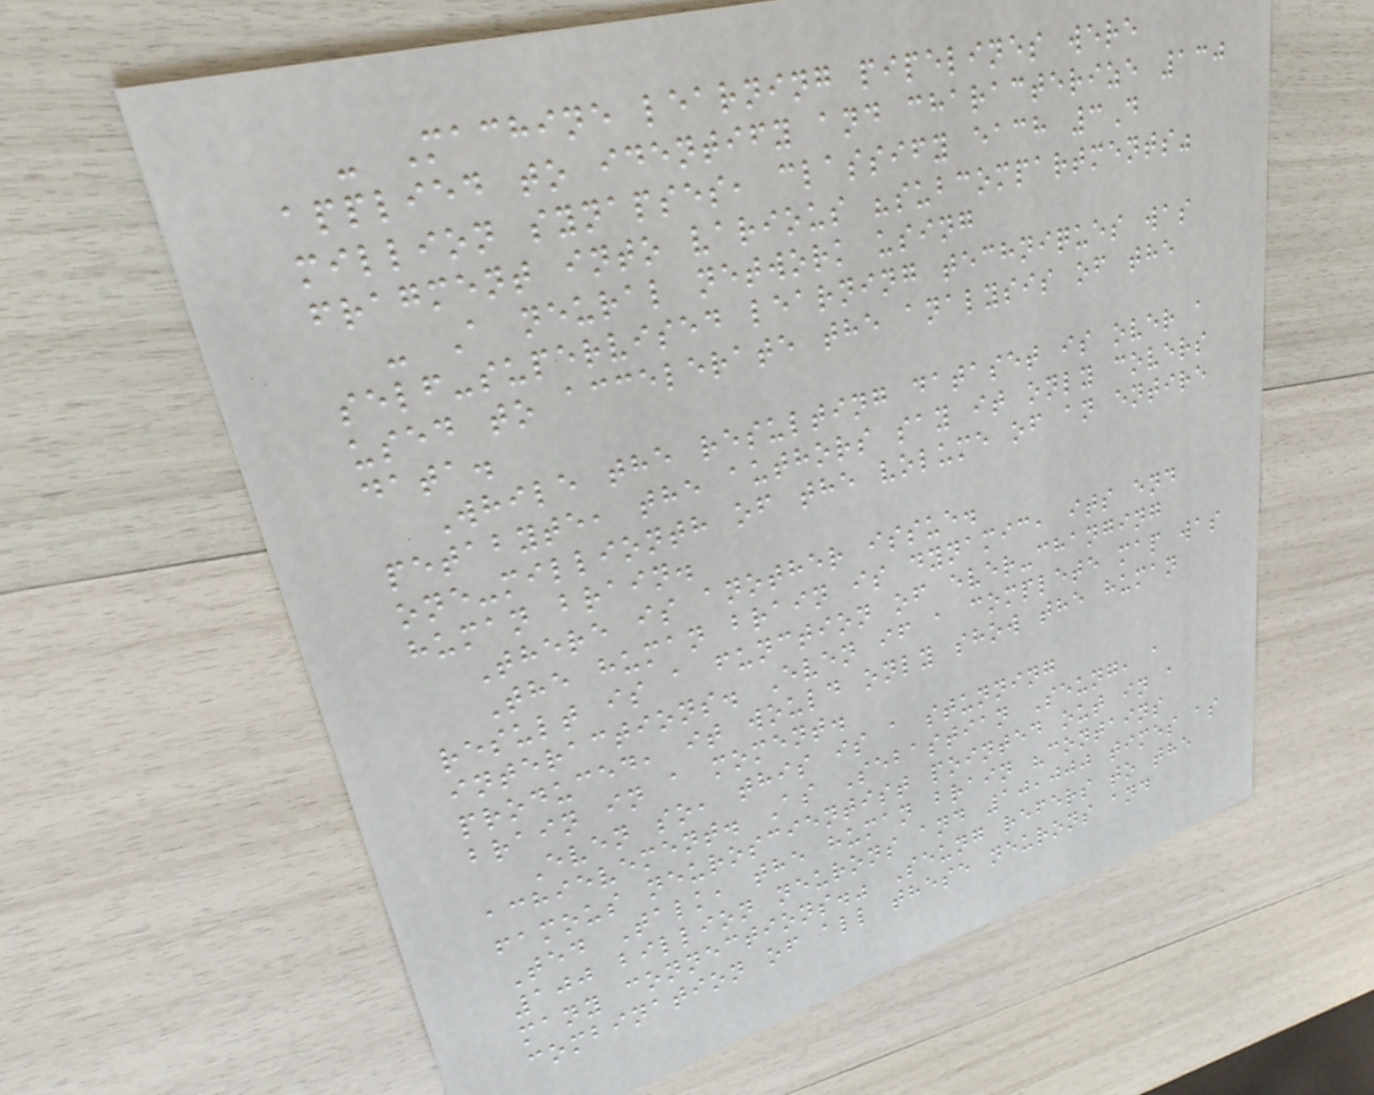- Machine learning pipelines were
applied to identify and characterize 130
million synapses, classify each 3D
fragment into various "subcompartments"
- A neural network using
self-supervised learning techniques was
used to accelerate the analysis of the
data.
While the resulting dataset is over a
petabyte, the authors say it only covers
one-millionth of the volume of an entire
human brain.
There is another issue.
The human brain is dynamic, its end
result is a function of ever-changing
interactions. Even if a complete map was
produced, it would only show the human
brain in a moment.
Even so, this is a stunning
achievement. As Sebastian Seung, a
famous neuroscientist pointed out in a
Ted Talk, the human brain "contains
100 billion neurons and 10,000 times as
many connections." Seung refers to the
combination of all these neurons and
